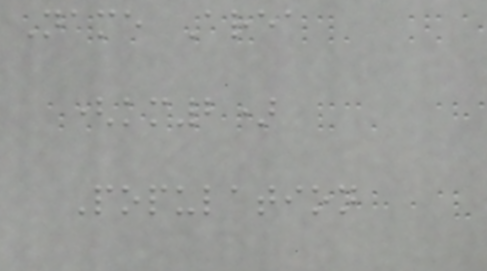Name Area
(km2)
Population
